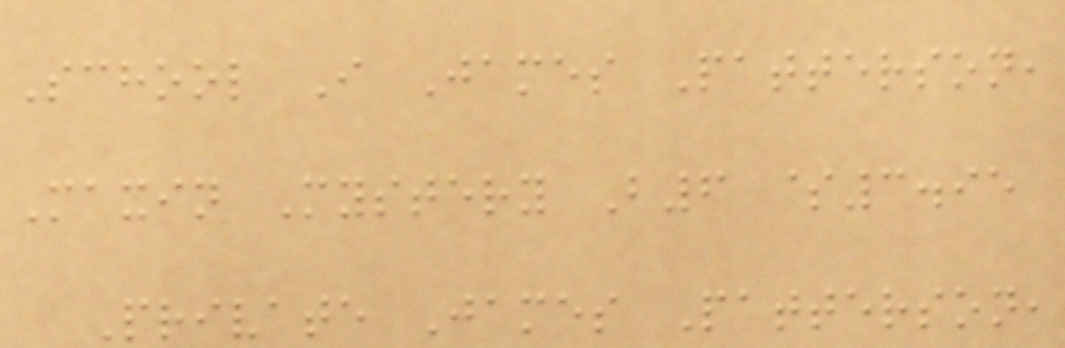School I James Patterson,
Maxin Mystery B6 $3.95
Private James Patterson,
